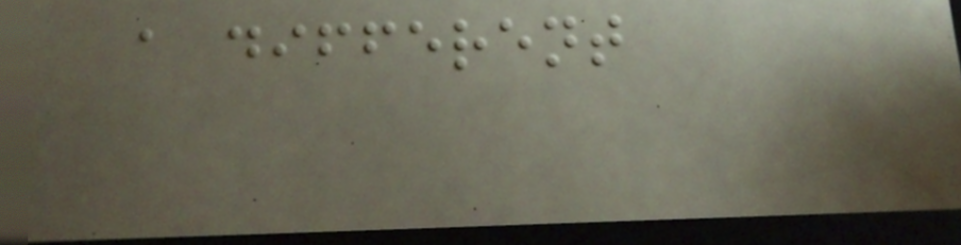a different
